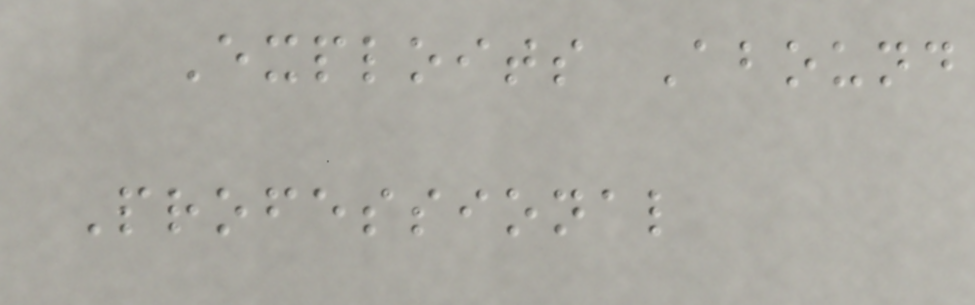Exploits Abound
Professional
